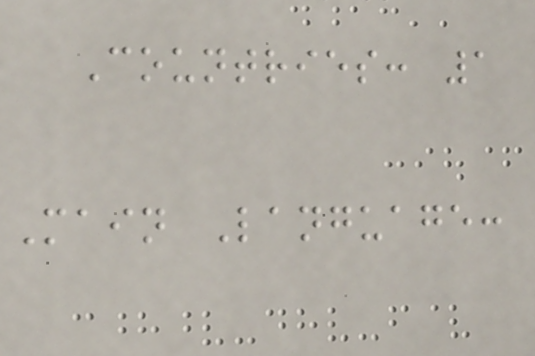Countries: 1
Main Language:
